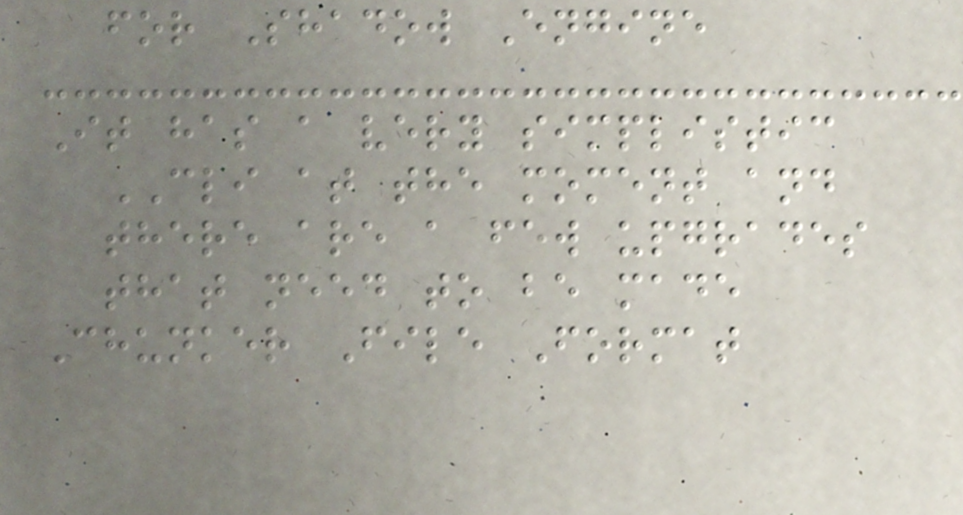for Shadow Engine
It has a very simplistic
CLI at the moment and
there are a few upgrades
that need to be made
Chunker File Format
